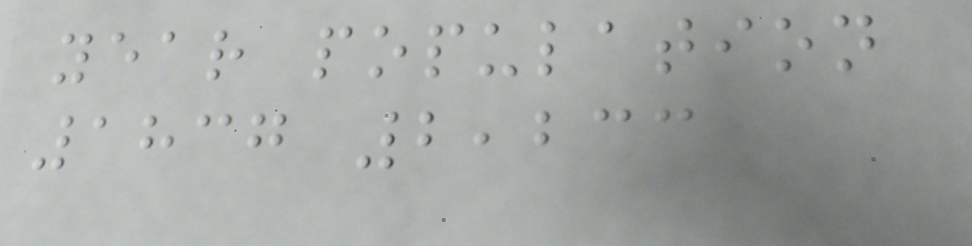year population
1837 2,233
